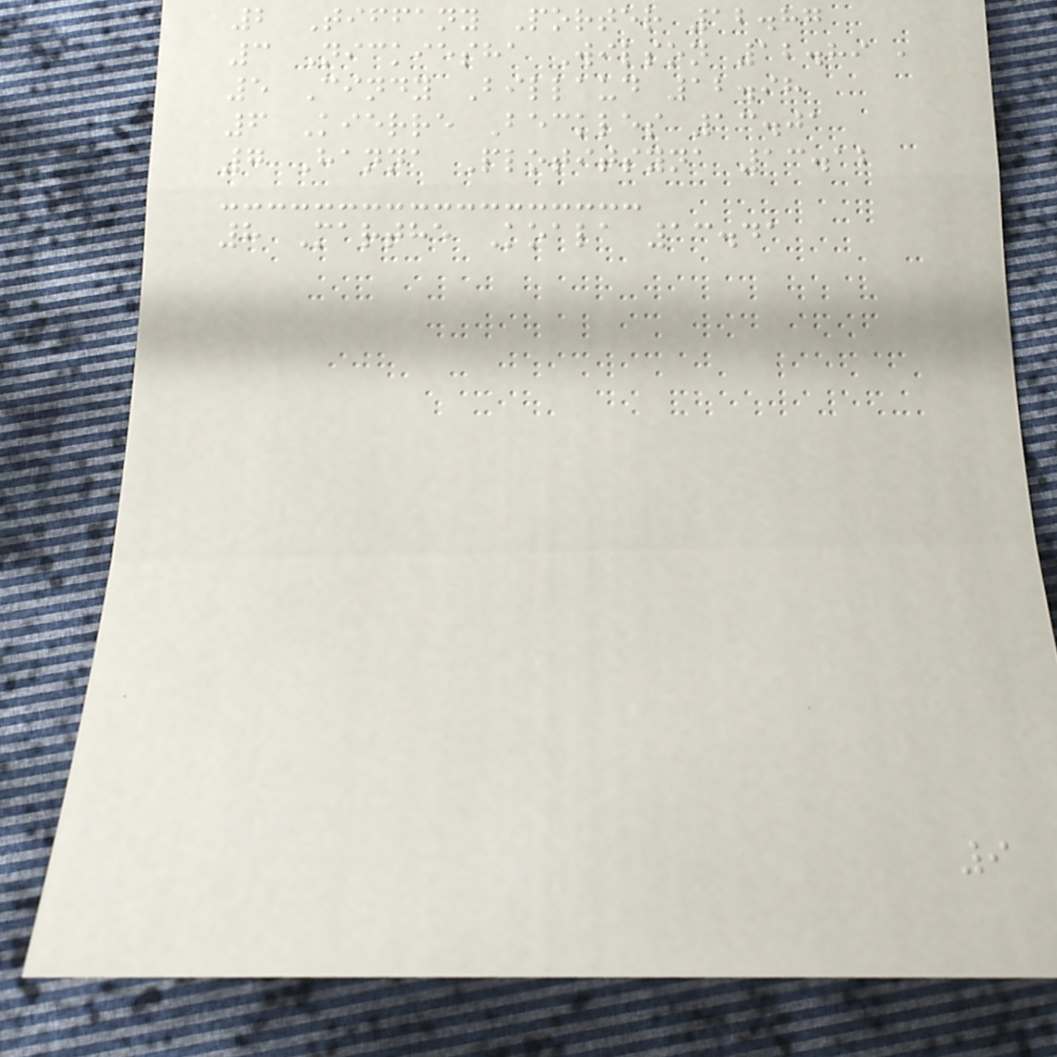2 Tiffany Porter 12.87
3 Nickiesha Wilson 12.89 ,
5 Cindy Billaud 12.98
6 Kierre Beckles 13.01
7 Hanna Plotitsyna 13.12
8 Marthe Koala 13.41
9
